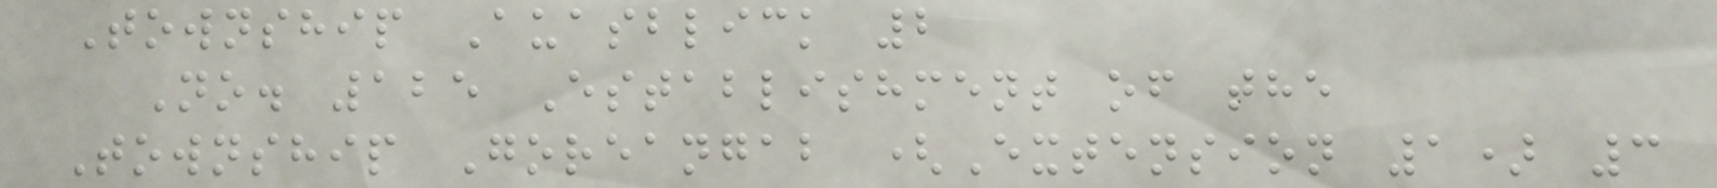Township Auasblick 2
No. 125 Establishment of the
Township Goreangab (Extension 1) 3
